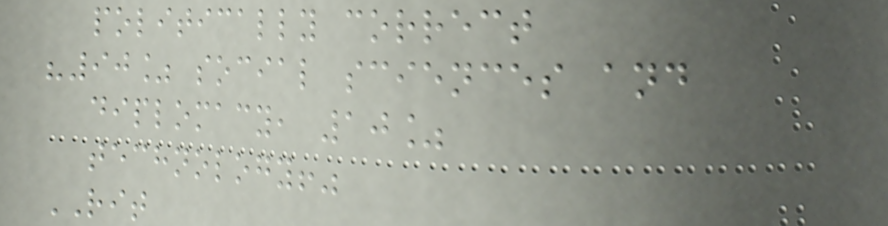politically correct
"90% social sciences and
diplomacy, 10%
technology!"
RIT
